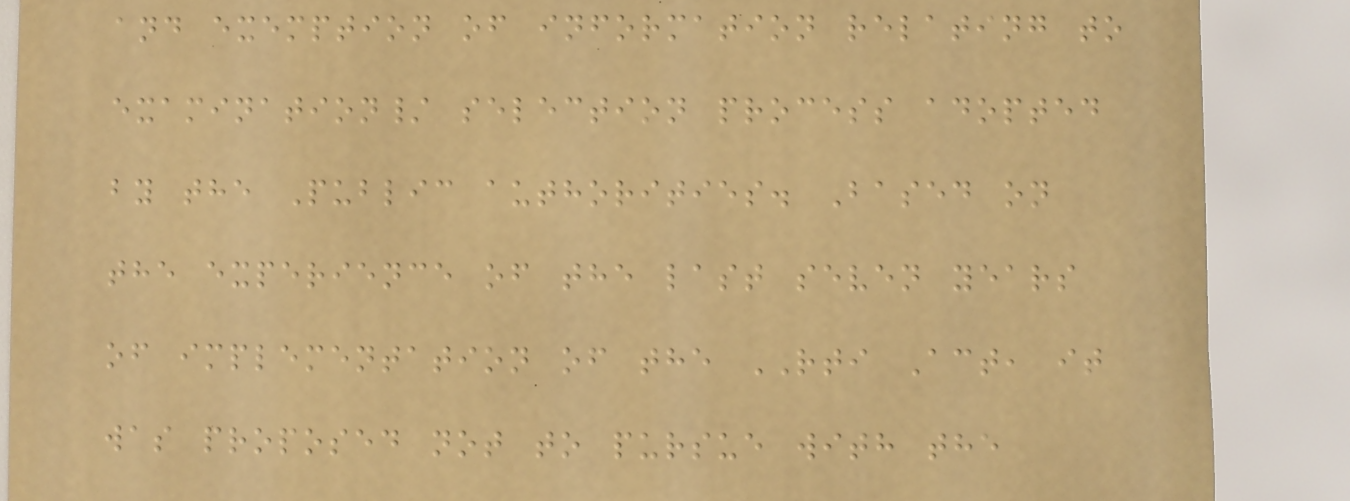and exemption of information relating to
examination/ selection process adopted
by the Public authorities. Based on
the experience of the last seven years
of implementation of the RTI Act, it
was proposed not to pursue with the
